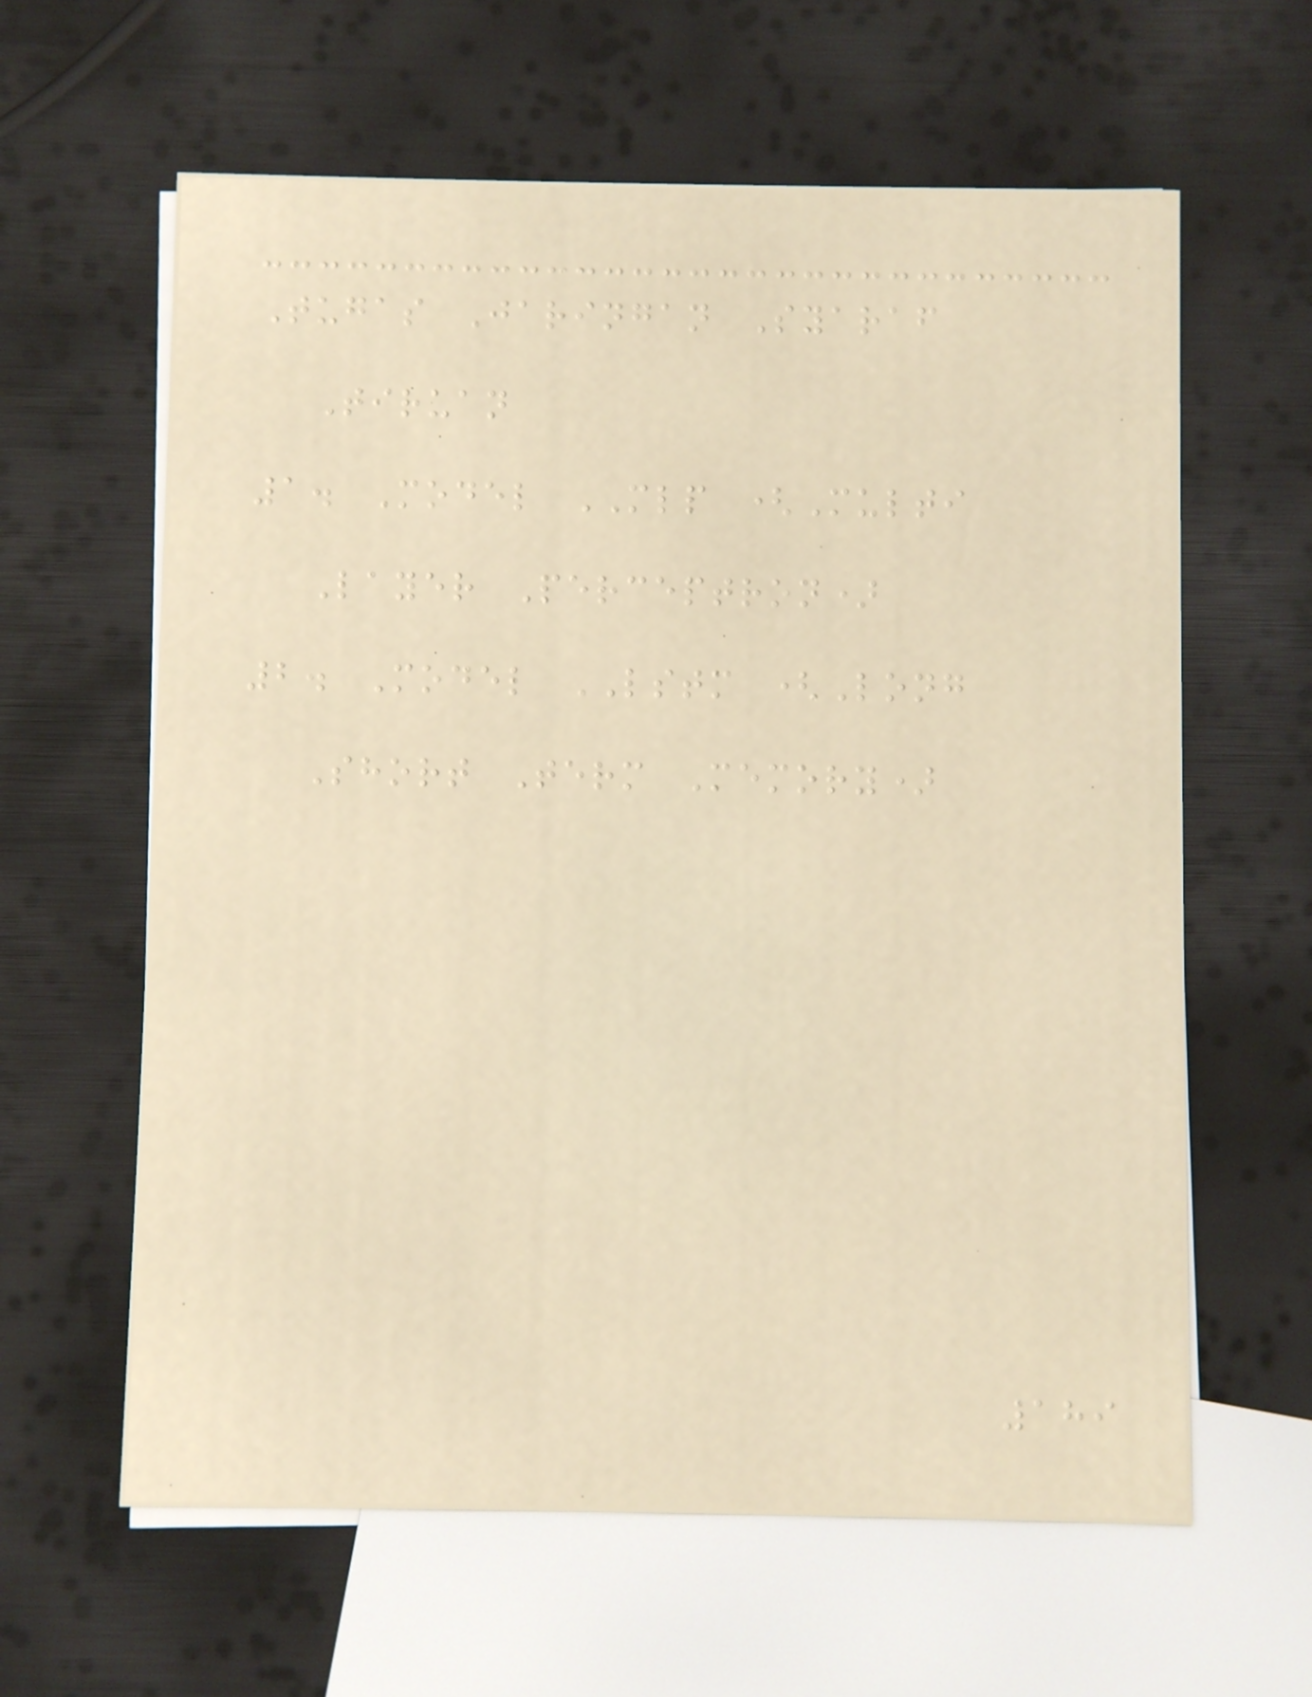Tugas Jaringan Syaraf
Tiruan
1. Model MLP (Multi
Layer Perceptron)
2. Model LSTM (Long
Short Term Memory)
189
